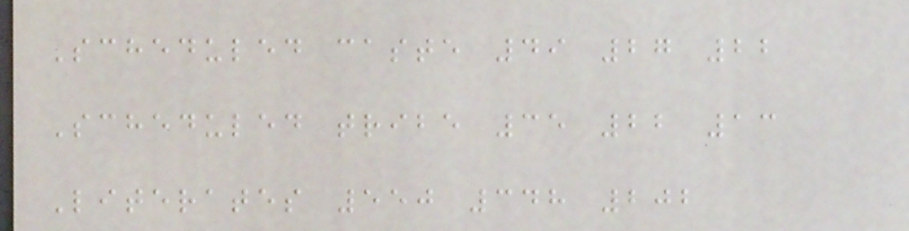Scheduled caste 49 27 22
Scheduled tribe 35 22 13
Literates 550 348 202
